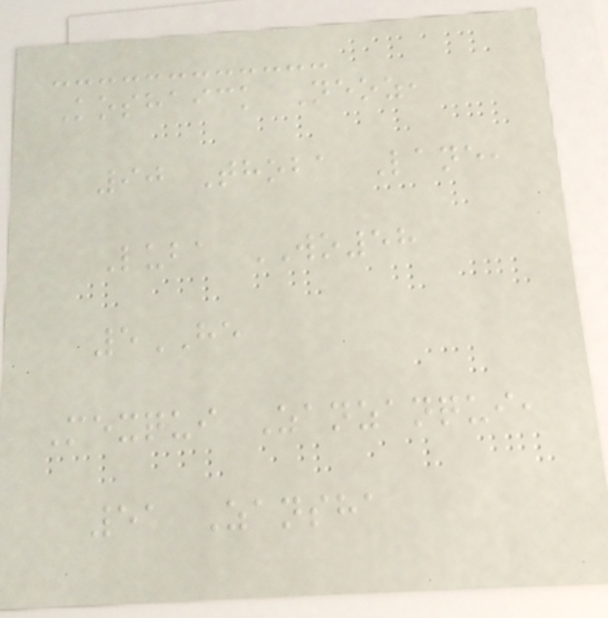Koshaick Neoz,
90 Thoba Lane,
Luba WO58
5HE
Mexqui Zanzanqui,
51 Zansha
